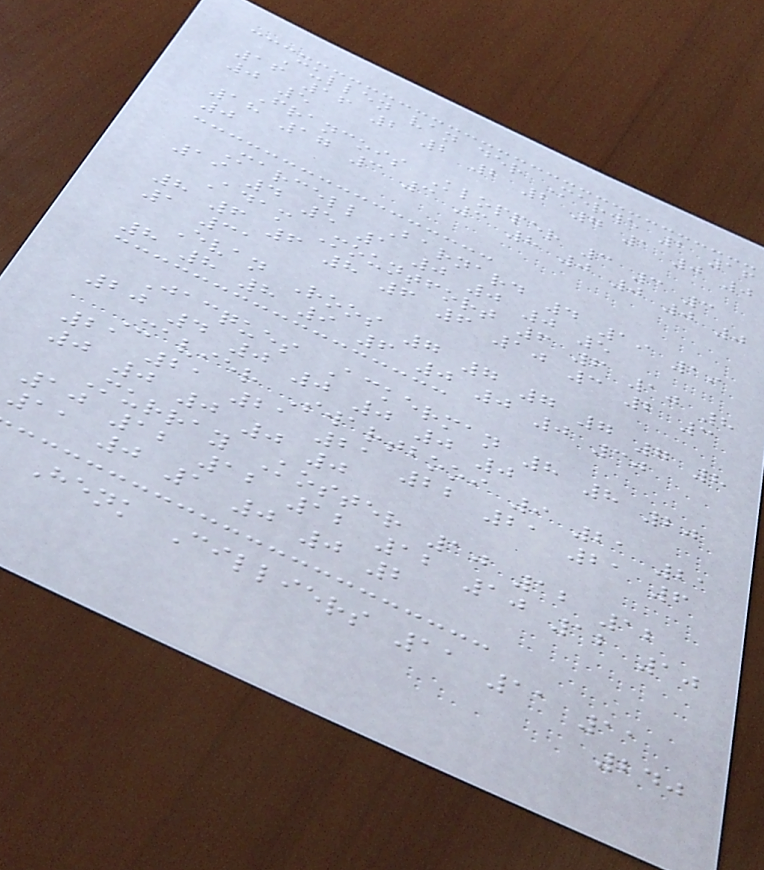Cullen van der Merwe 2 16
16 16 2 2 2 2 7 1 0 0
0 5
Francois Klopper 3 3 3
18 17 3 3 3 8 0 0 0 0
0
Marcell Barnard 4 19 19
19 4 5 1 0 0 0 5
Adam Mountfort 6 6 10 8
8 6 6 8 6 6 10 3 2 3
1 31
Evan Roos 7 7 7 7 7 8
8 8 8 9 6 0 0 0 30
Jacques Ackerman 8 8 20
20 4 0 0 0 0 0
Xavier Swartbooi 9 21 21
21 21 21 21 22 21 21 6
0 0 0 0 0
Murray Koster 10 12 12
10 12 12 12 12 10 12 10
11 0 1 0 0 2
Henk Cilliers 11 11 11
240
